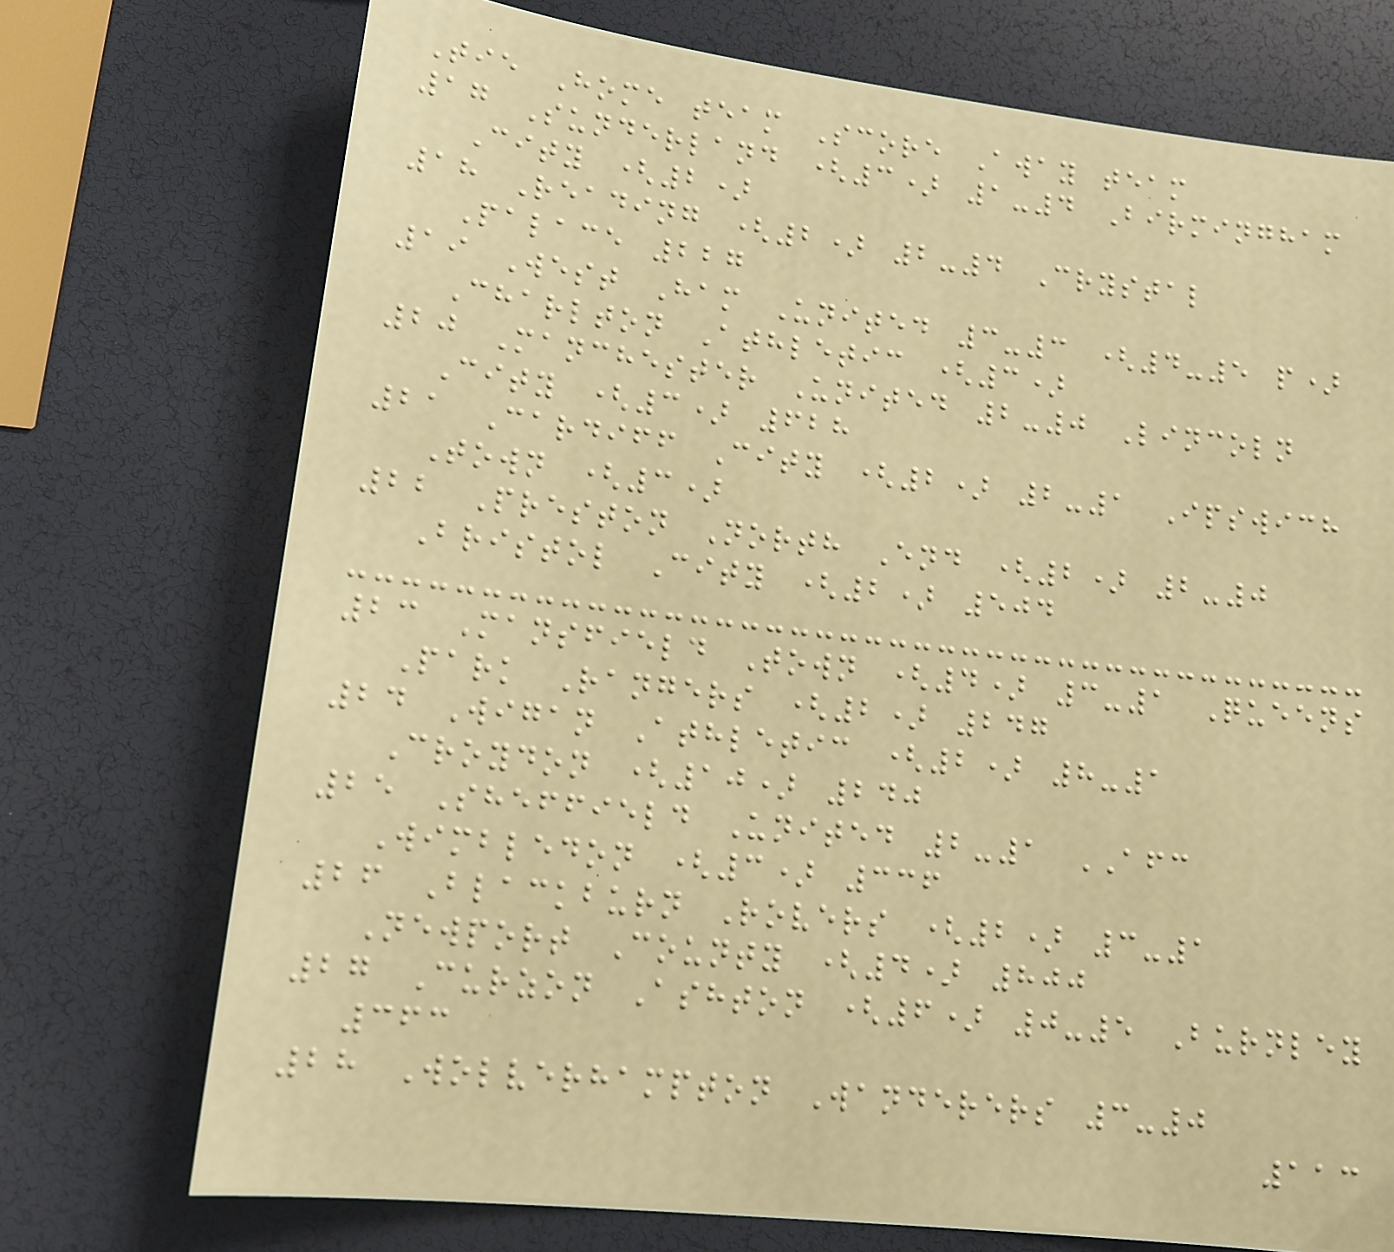Tie Home team Score Away team
17 Sunderland (3) 1-4 Birmingham
City (2)
18 Reading (2) 2-4 Crystal
Palace 227
19 West Ham United 3-3 (4-5 p)
Charlton Athletic (3)
20 Manchester United 2-0 Lincoln
City (3) 628
21 Cardiff City (2) 2-1 Ipswich
Town (3)
22 Preston North End (2) 2-0
Bristol City (2) 504
23 Mansfield Town (4) 3-1 Queens
Park Rangers (2) 247
24 Wigan Athletic (2) 8-1
Croydon (10) 240
25 Sheffield United 2-1 AFC
Wimbledon (3) 336
26 Blackburn Rovers (2) 3-1
Newport County (4) 800
27 Curzon Ashton (6) 0-5 Burnley
363
28 Wolverhampton Wanderers 3-0
113
